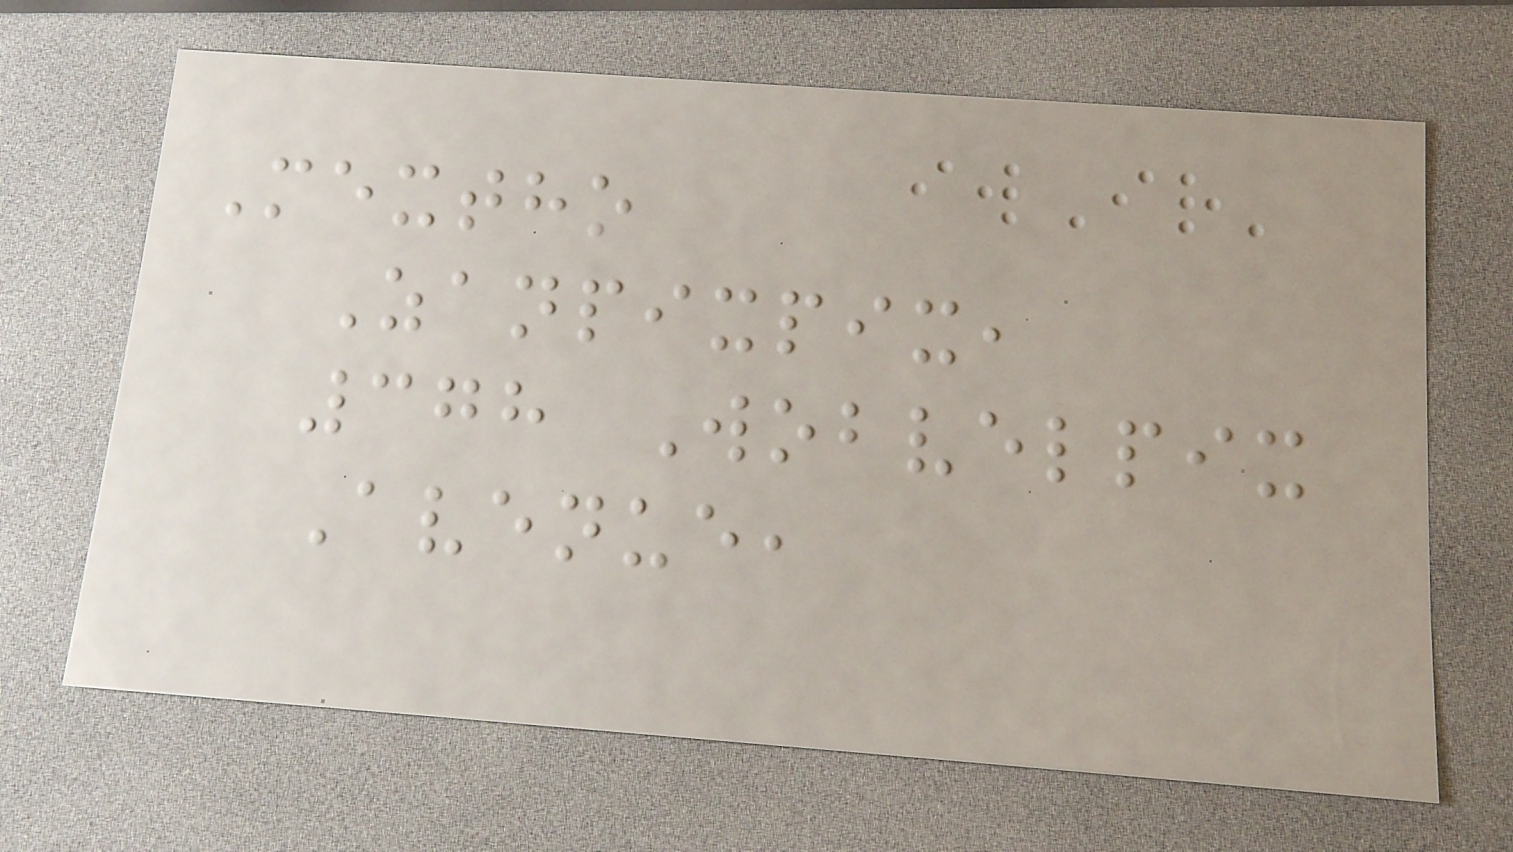Mextho
Zanpixpix,
378 Wobvelpix
Avenue,
